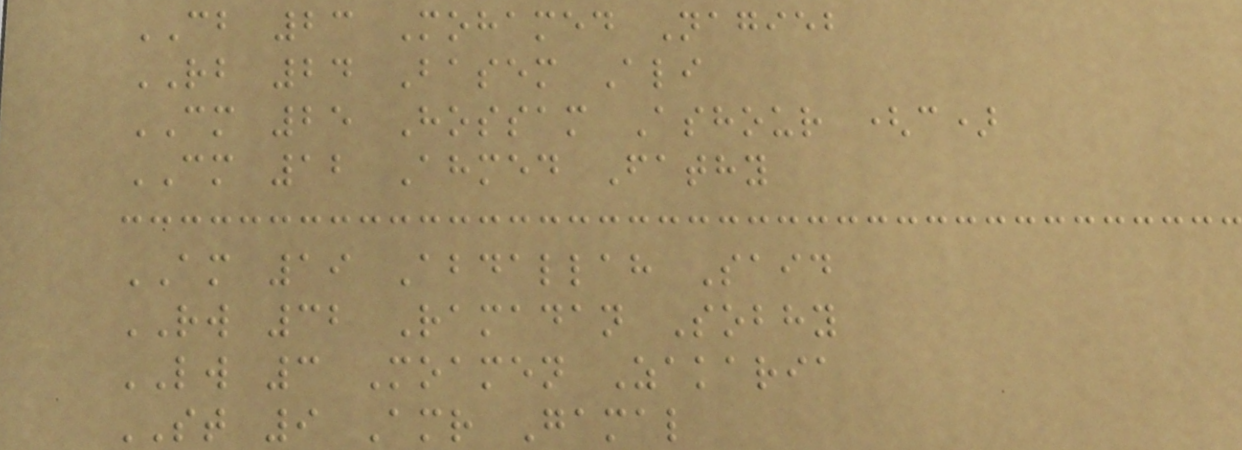CB 23 Mohamed Nagieb
RB 24 Basem Ali
CM 25 Hossam Ashour (c)
CM 12 Ahmed Fathy
AM 19 Abdallah Said
RW 32 Ramadan Sobhy
LW 3 Moamen Zakaria
ST 9 Amr Gamal
